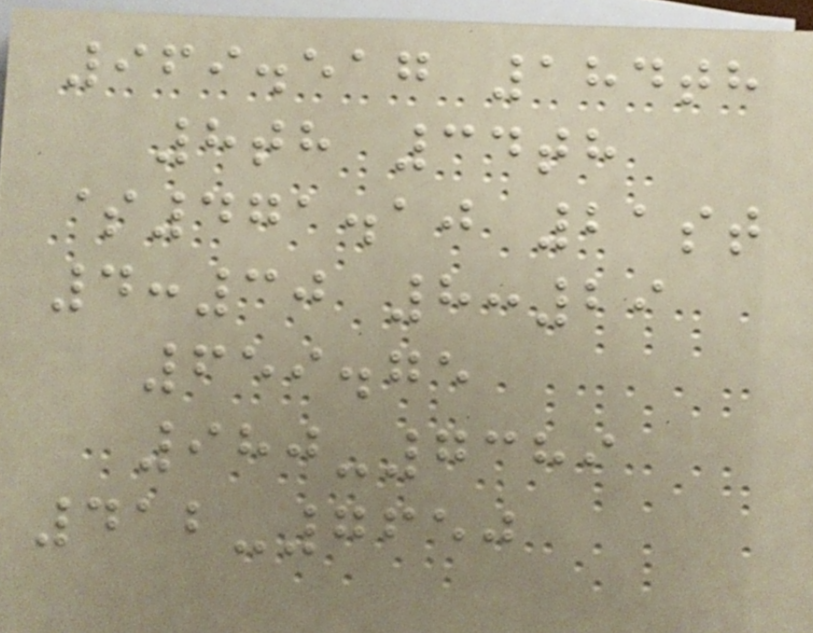969.517 184th
8th 34th
$471.10 21st
4:30 8:29
659.75
980-7389
412-7650
